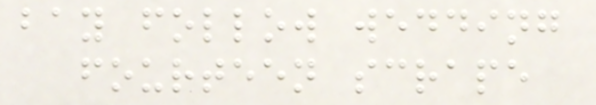bay follow wedding
fourteen scrape
